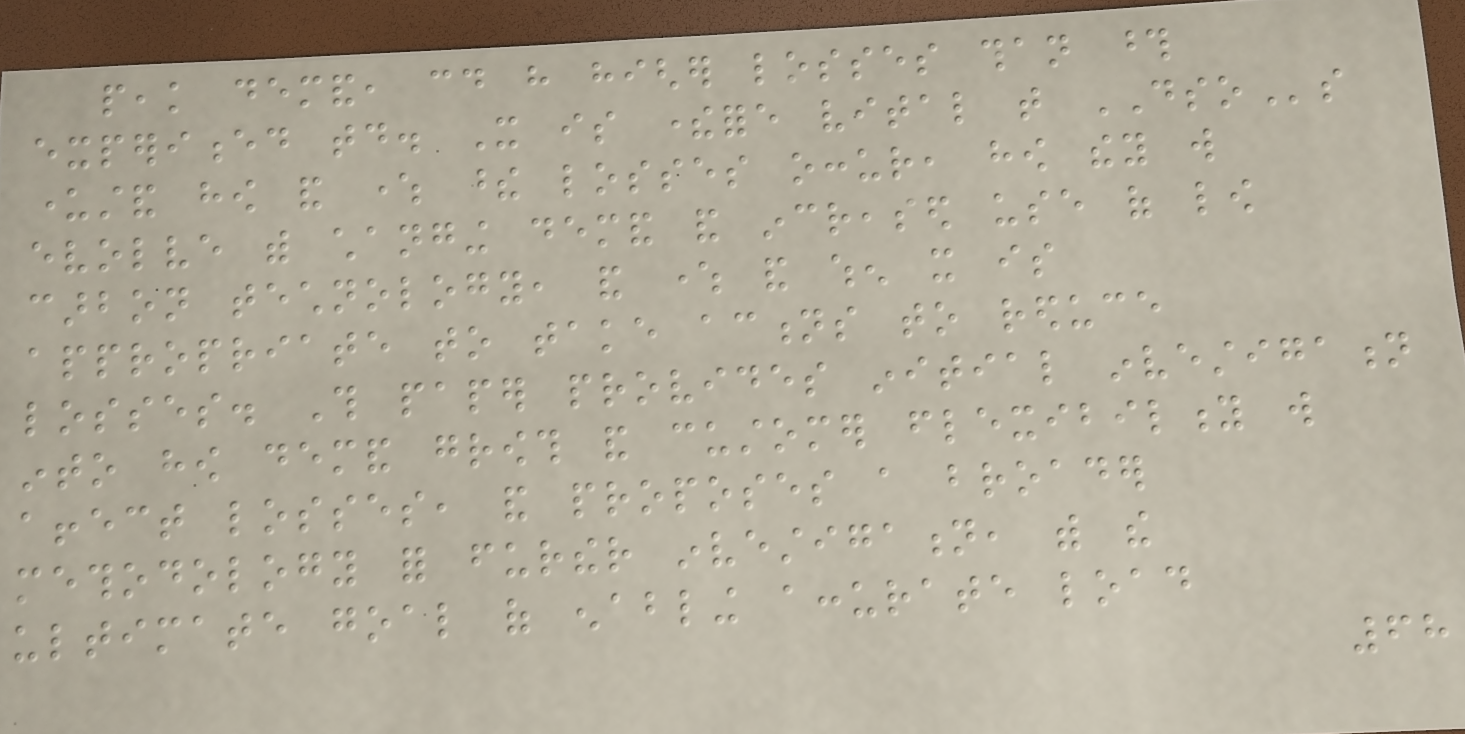peak demand, could have higher losses than those
experienced today. It is therefore vital that DSOs
understand how and where these losses occur, how they will
evolve with changing demand and increased use of low
carbon technology, and where and when it is
appropriate to take actions to reduce
losses. This paper provides initial investigation
into how demand growth and customer flexibility will
affect losses, and proposes a broader
methodology for further investigation, with the
ultimate goal of enabling accurate load
68
